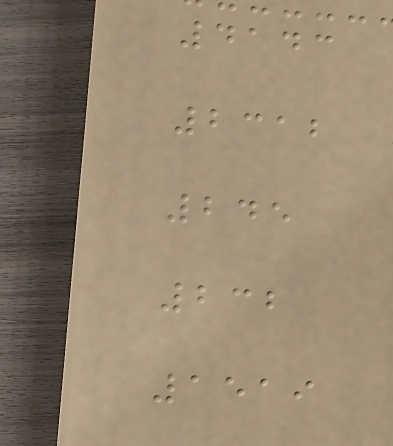4143
2312
245
232
1519
